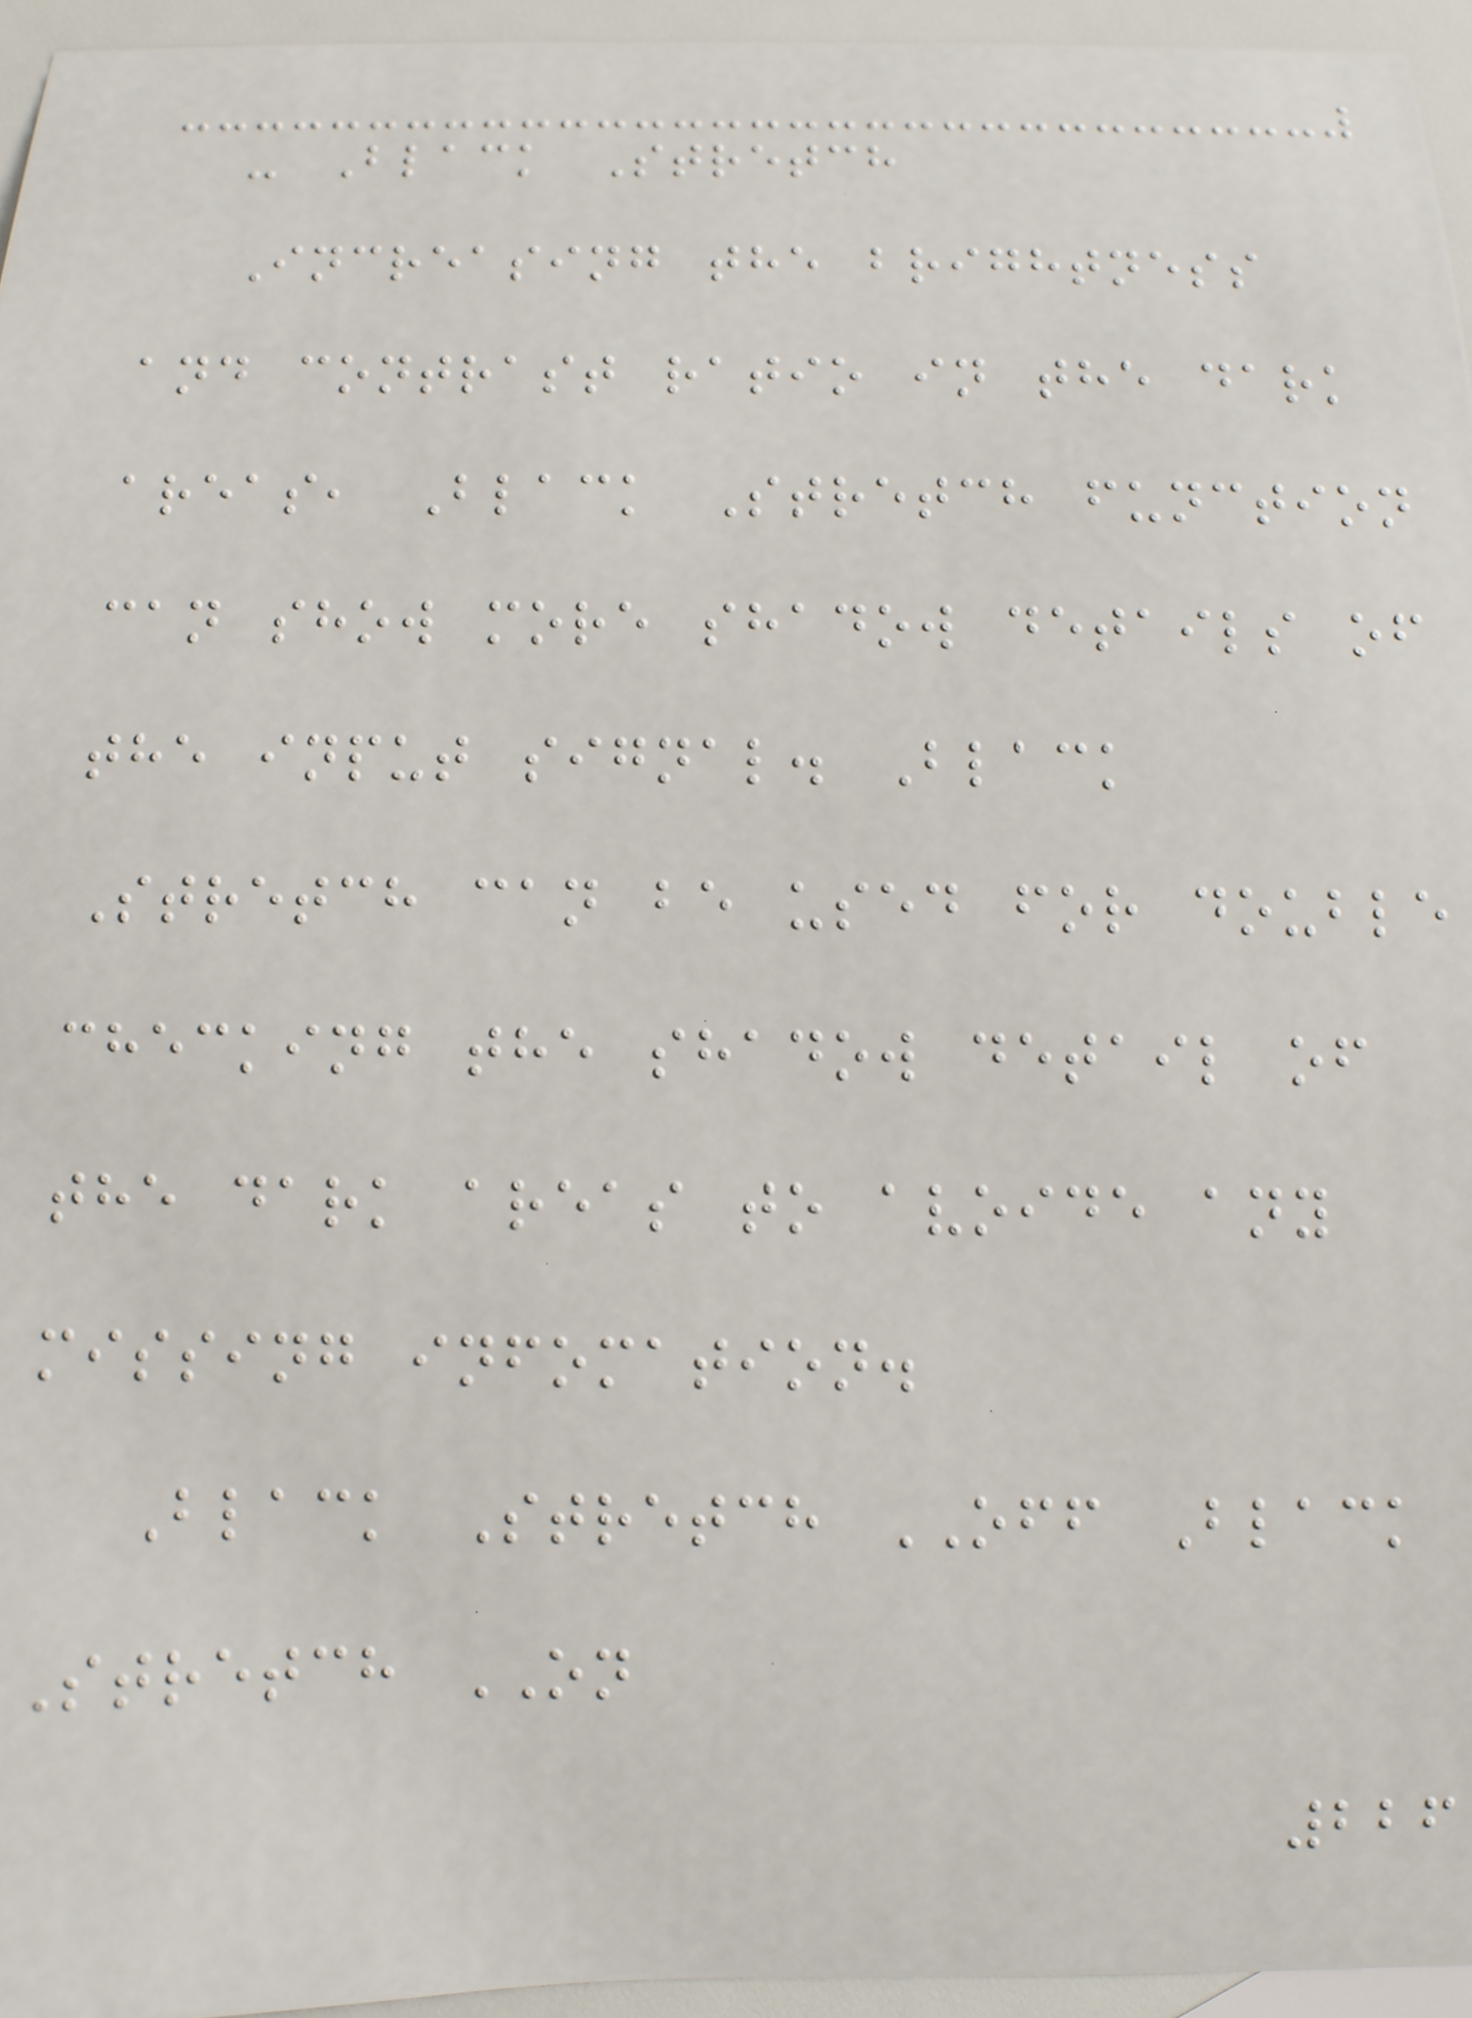- Black Stretch
Increasing the brightness
and contrast ratio in the dark
areas, Black Stretch function
can show more shadow details of
the input signal. Black
Stretch can be used for double
checking the shadow detail of
the dark areas to avoide any
missing infomation.
Black Stretch OFF Black
Stretch ON
226
